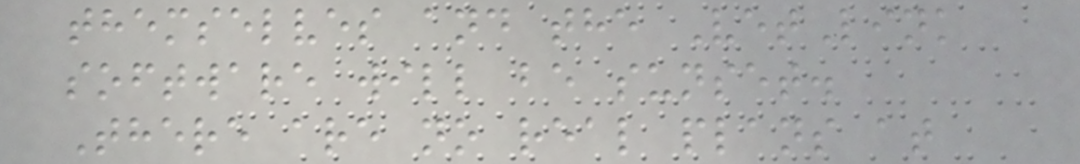themselves and the VetLink
software will be sunset.
There are no real plans at
